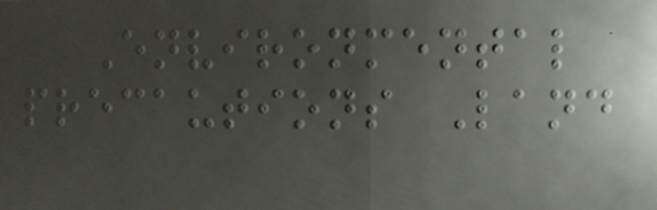Environmental
precautions Land
